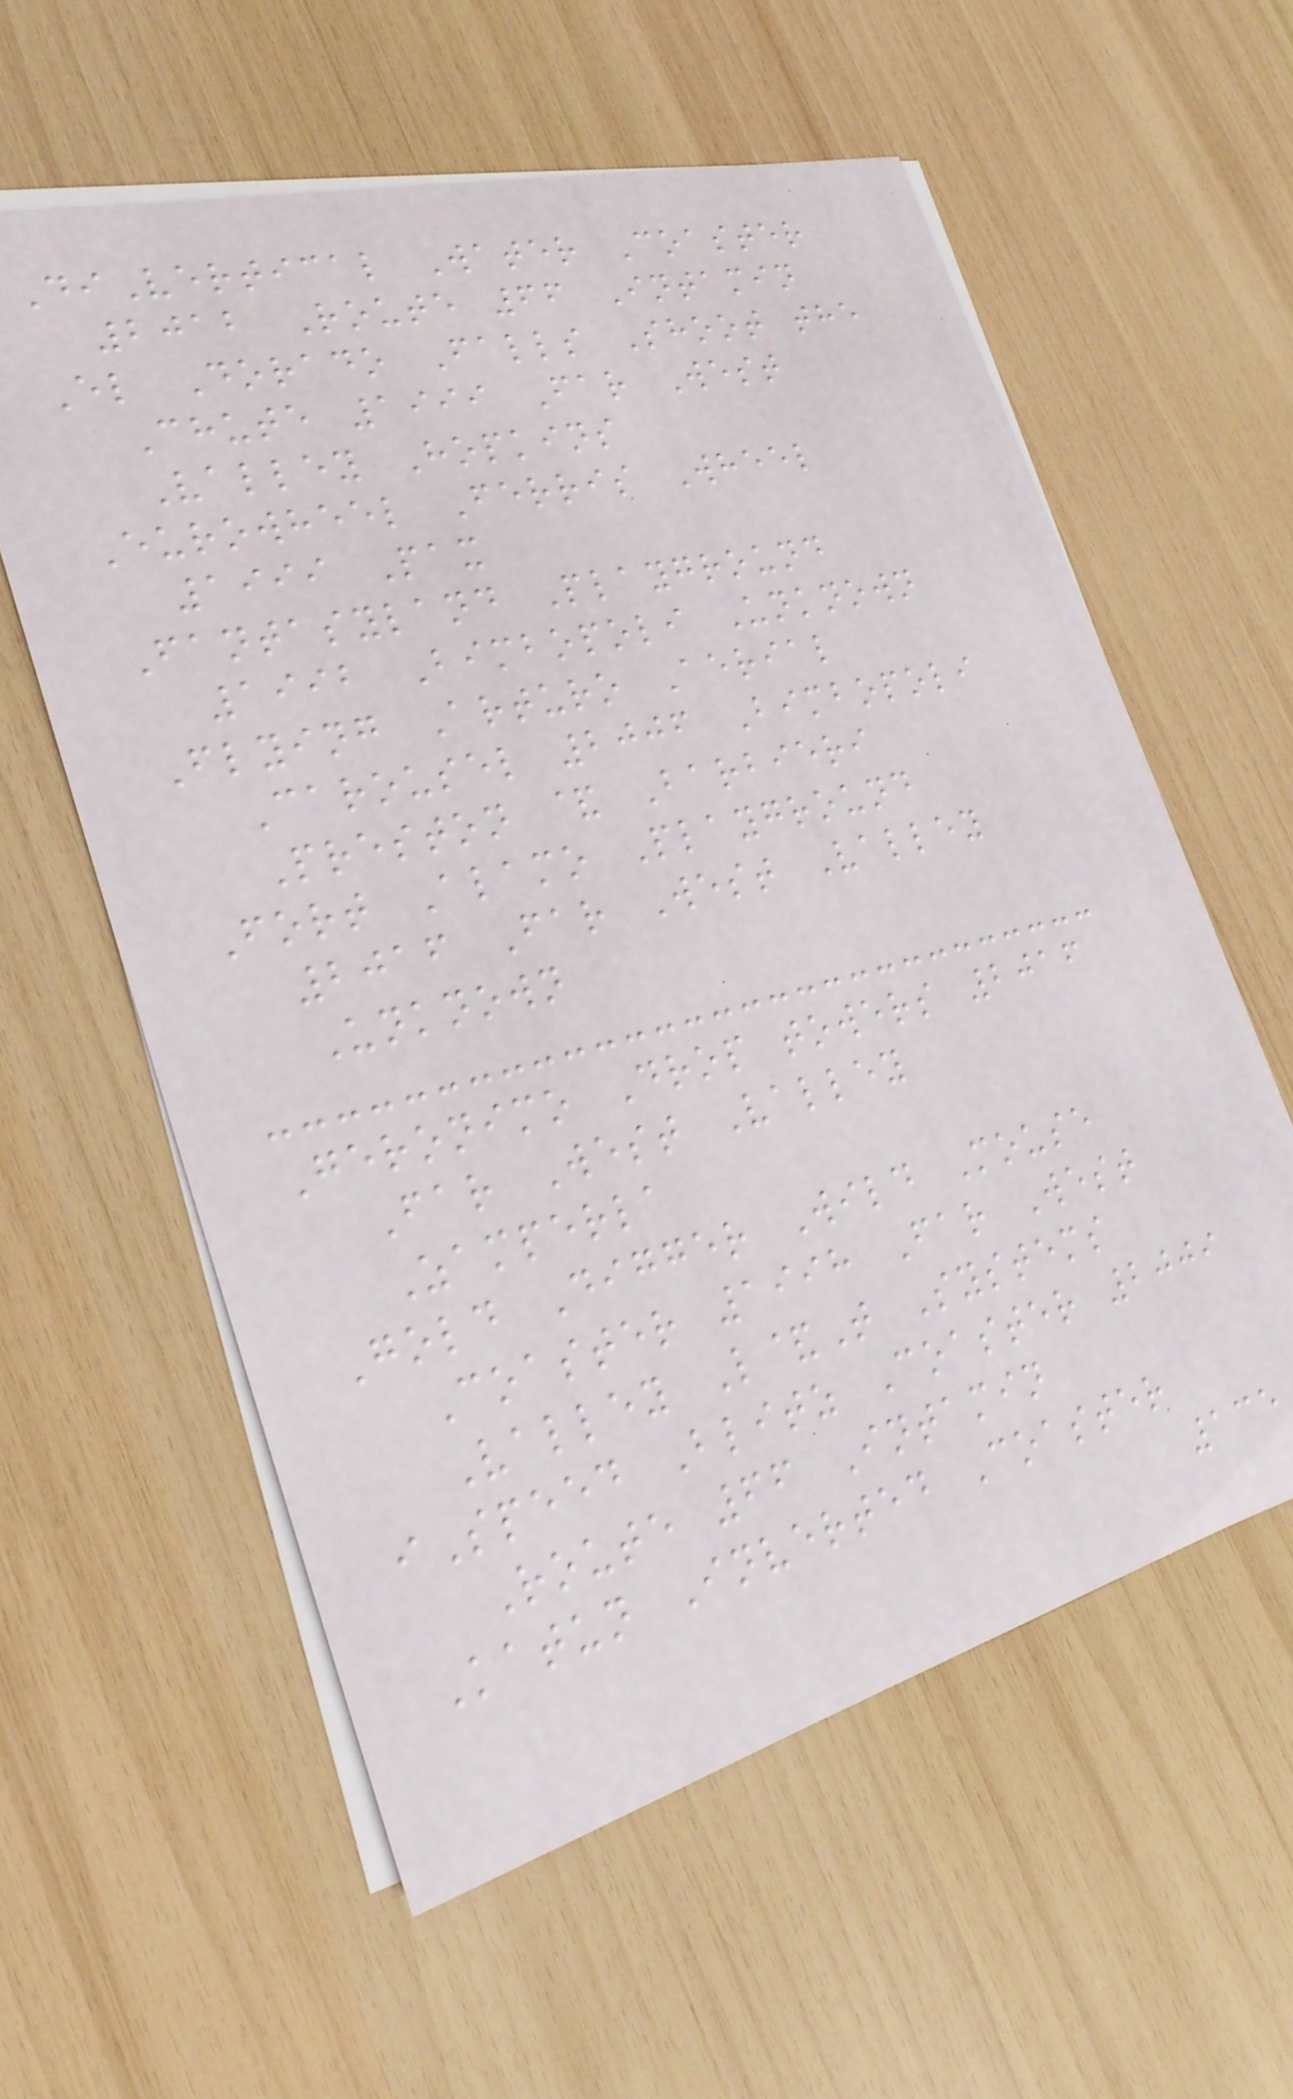DiVertical Water Coaster
2012 Route 66 Intamin
El Dorado Falls Shoot the
Chute 1999 Far West
Valley Hopkins
Eurowheel Ferris Wheel
1999 Pax
Fantasyland Playground
1992 Bimbopoli Unknown
Flying Arturo Aerial
Carousel 2006 Bimbopoli
Preston & Barbieri
Fort Alamo Playground
2016 Far West Valley
Unknown
Geronimo Drop towers 2016
Far West Valley
Zamperla
Gold Digger Wild Mouse
Coaster 1998 Far West
Valley L&T Systems
iSpeed Blitz Coaster 2009
Route 66 Intamin
Katun Inverted Coaster
135
